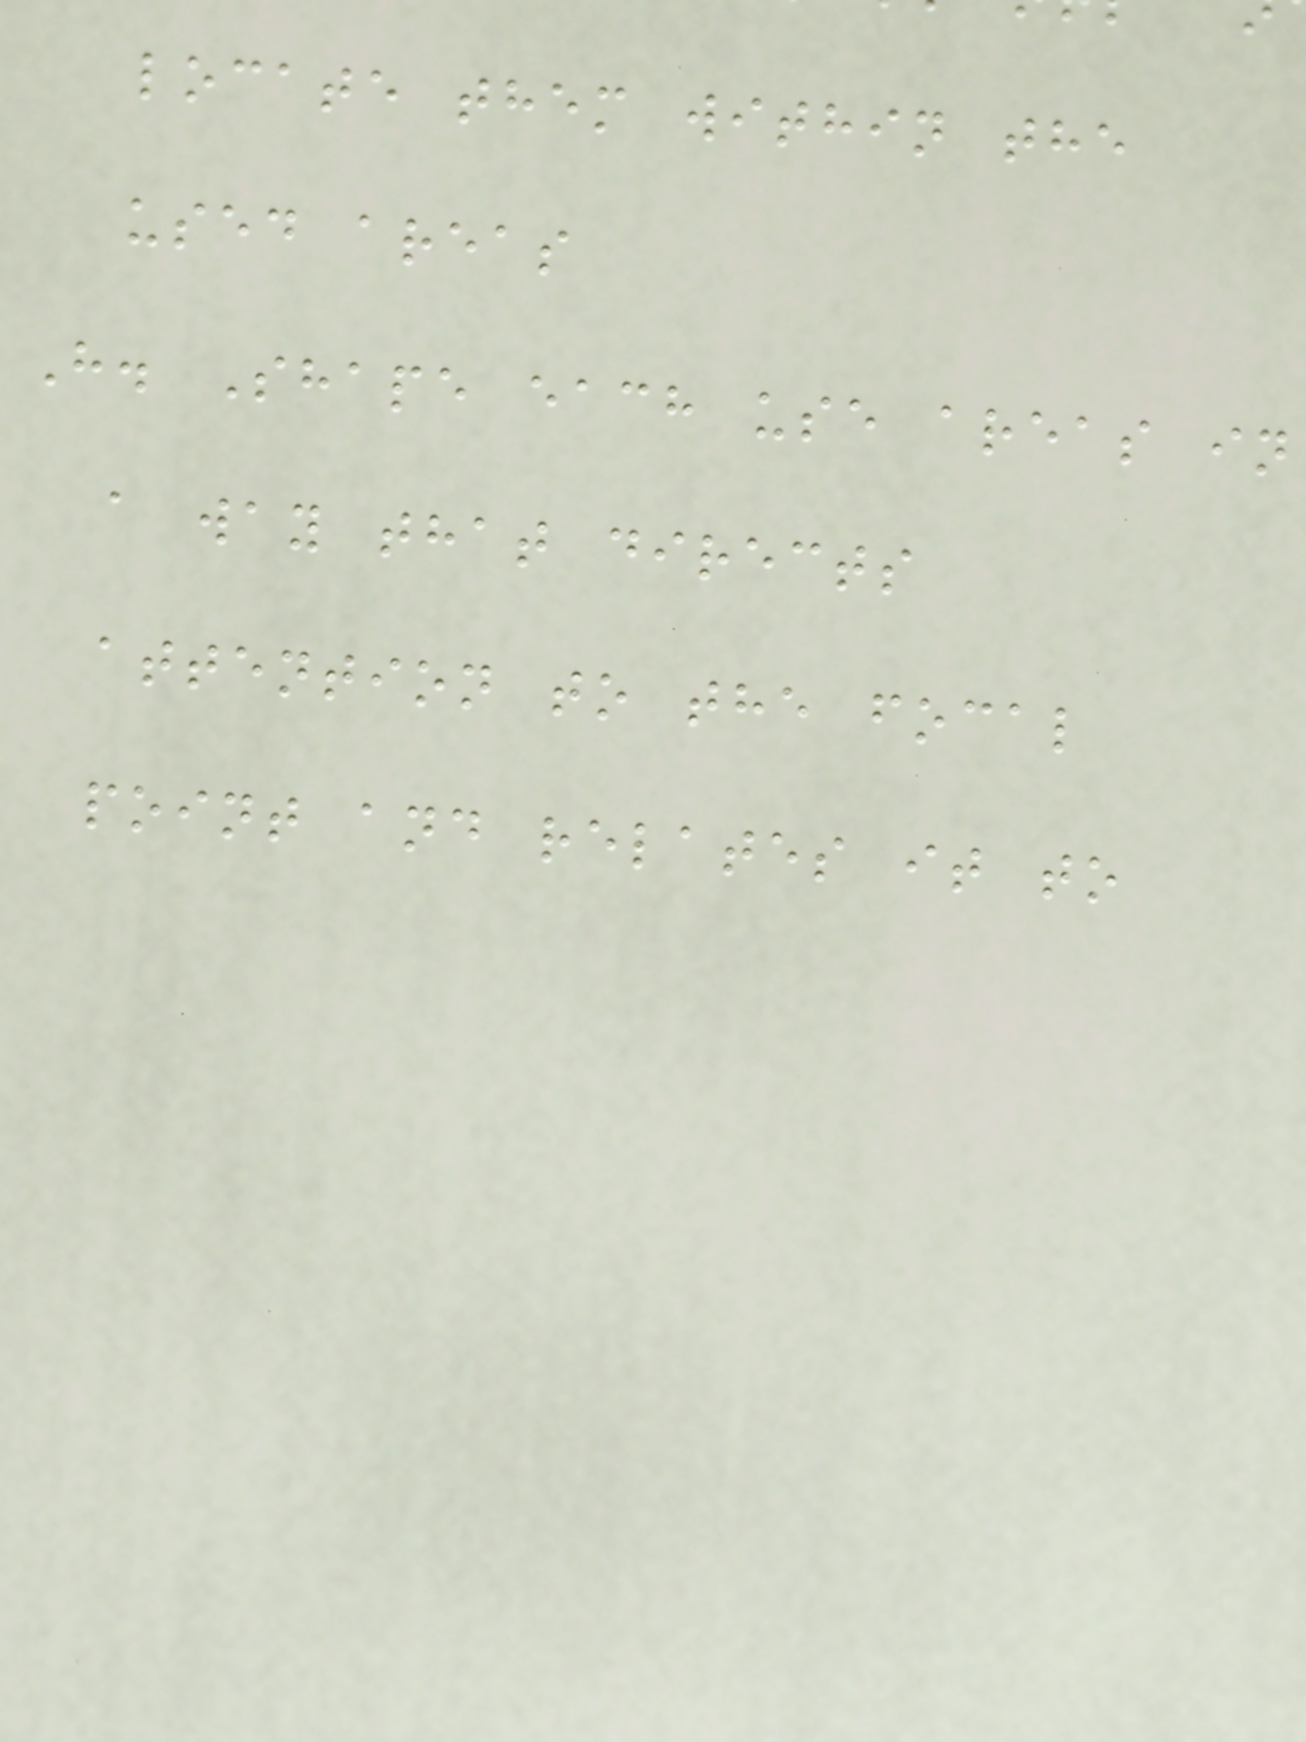locate them within the
used areas
H. Shape each use areas in
a way that directs
attention to the focal
point and relates it to
